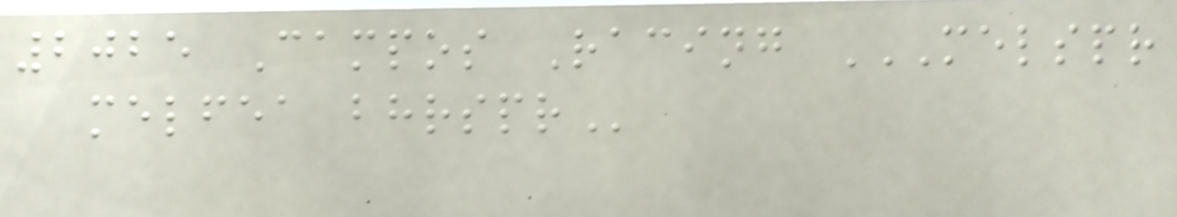2025 Campos Racing MELSPR
MELFEA BHRSPR
